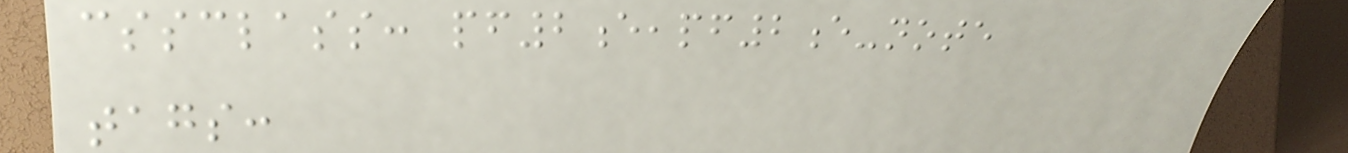cssclass: pf2e,pf2e-note
tags:
